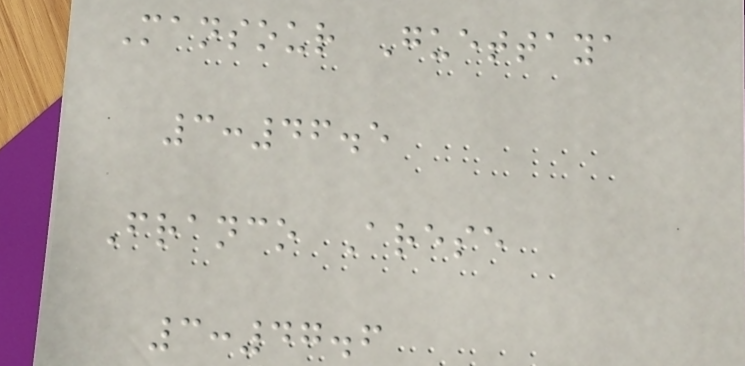Mansour Guettaya
3:46.5
Franco Arese
3:47.6
